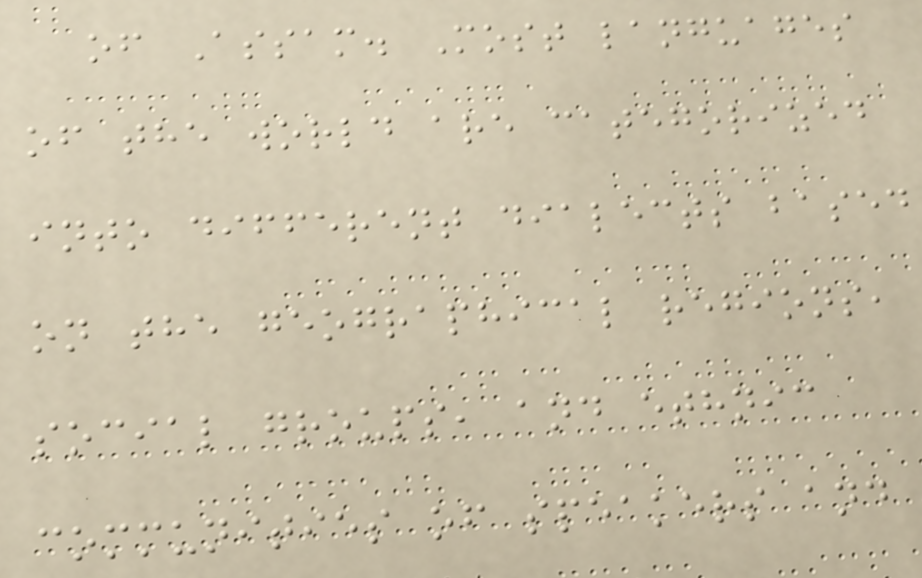of Assam. Most languages
of the world are categorized
into different dialects based
on the geographical regions,
social groups, and ethnic
communities of speakers and
